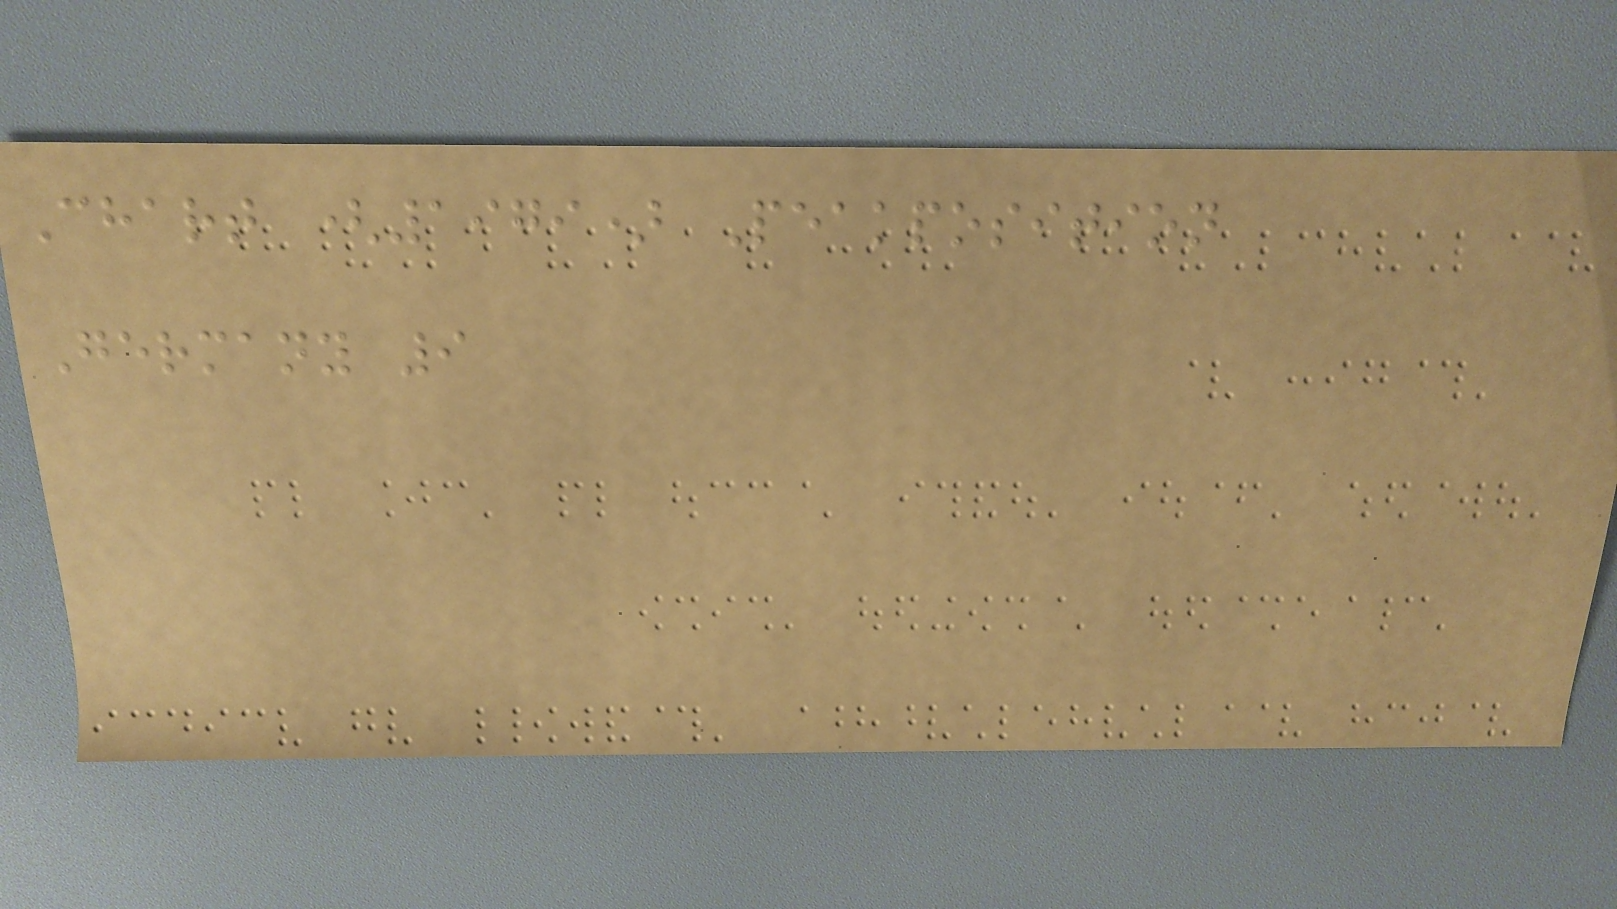Chart (1979) Peakposition
Germany 9
